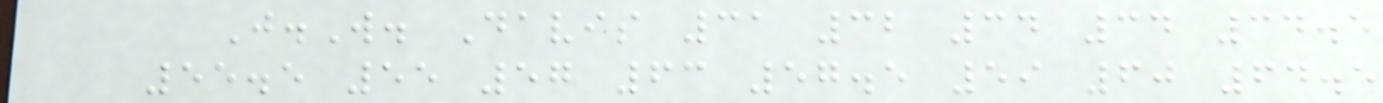J.W. Davis 31 32 34 34 34.5
55.5 55 57 63 57.5 59 60 64.5
